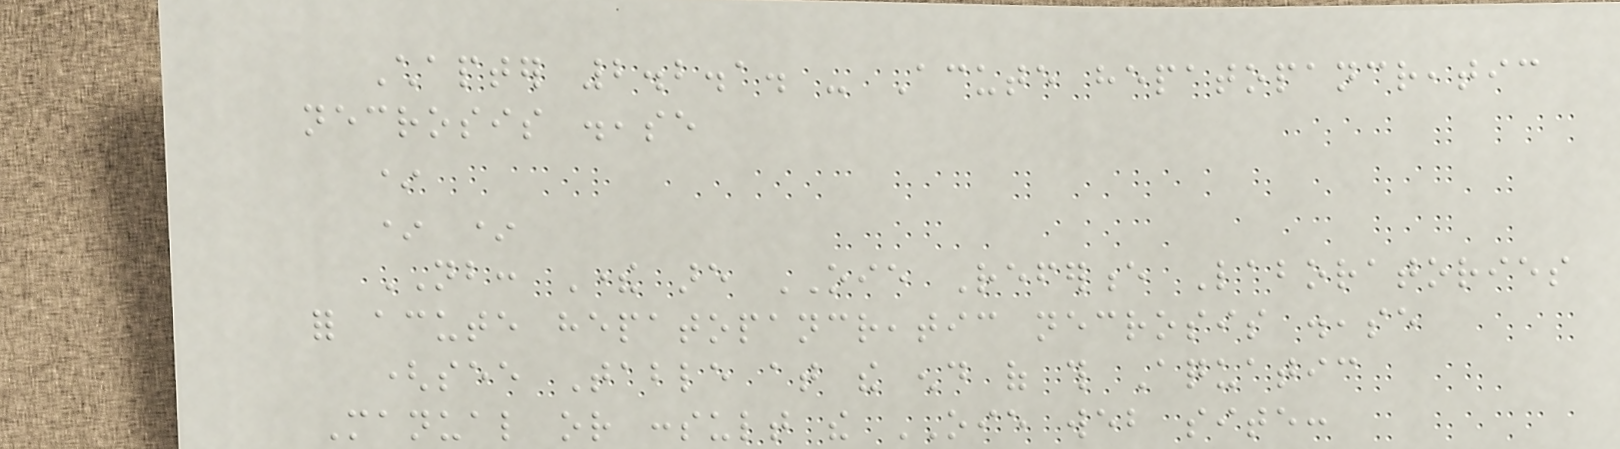Chapter 2.2.1. - Acute hepatopancreatic
necrosis disease
*
* *
NB: There are OIE Reference Laboratories
for acute hepatopancreatic necrosis disease
(see Table at the end of this Aquatic
Manual or consult the OIE web site:
